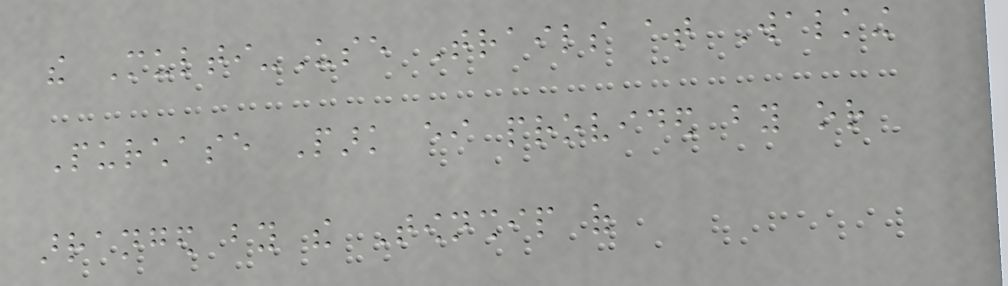the Multi-Use Trails at Walking
Purchase Park either provided by or
arranged by the Township of
